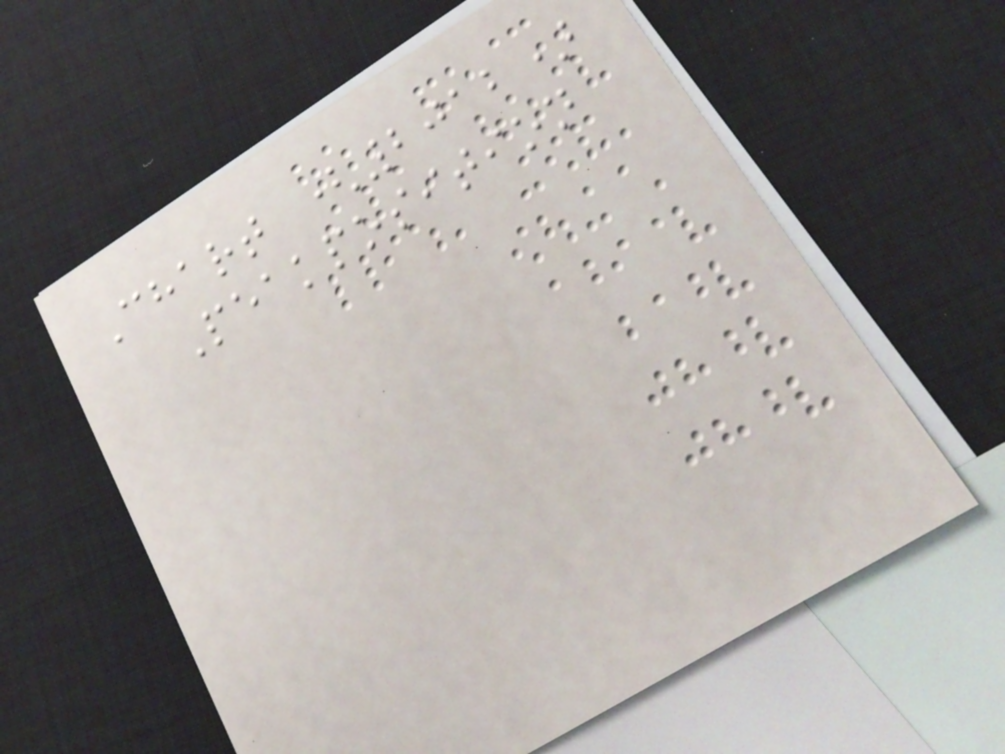Chart (2012)
Peakposition
